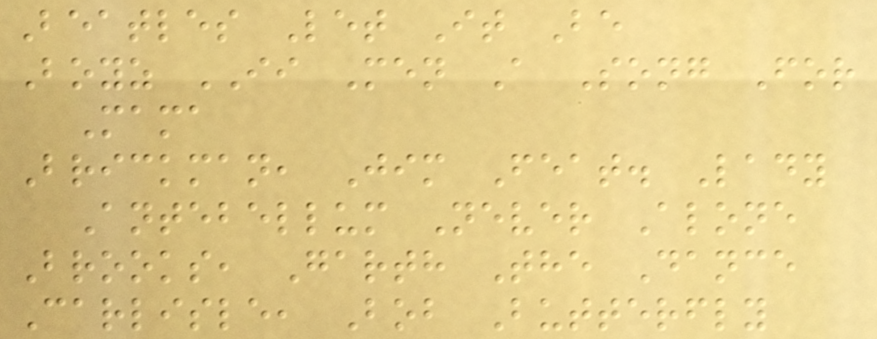Beatles Let It Be
Boyz II Men A Song For
Mama
Brickman, Jim Feat. Lady
Antebellum Never Alone
Brooks, Garth The Dance
Carlisle, Bob Butterfly
